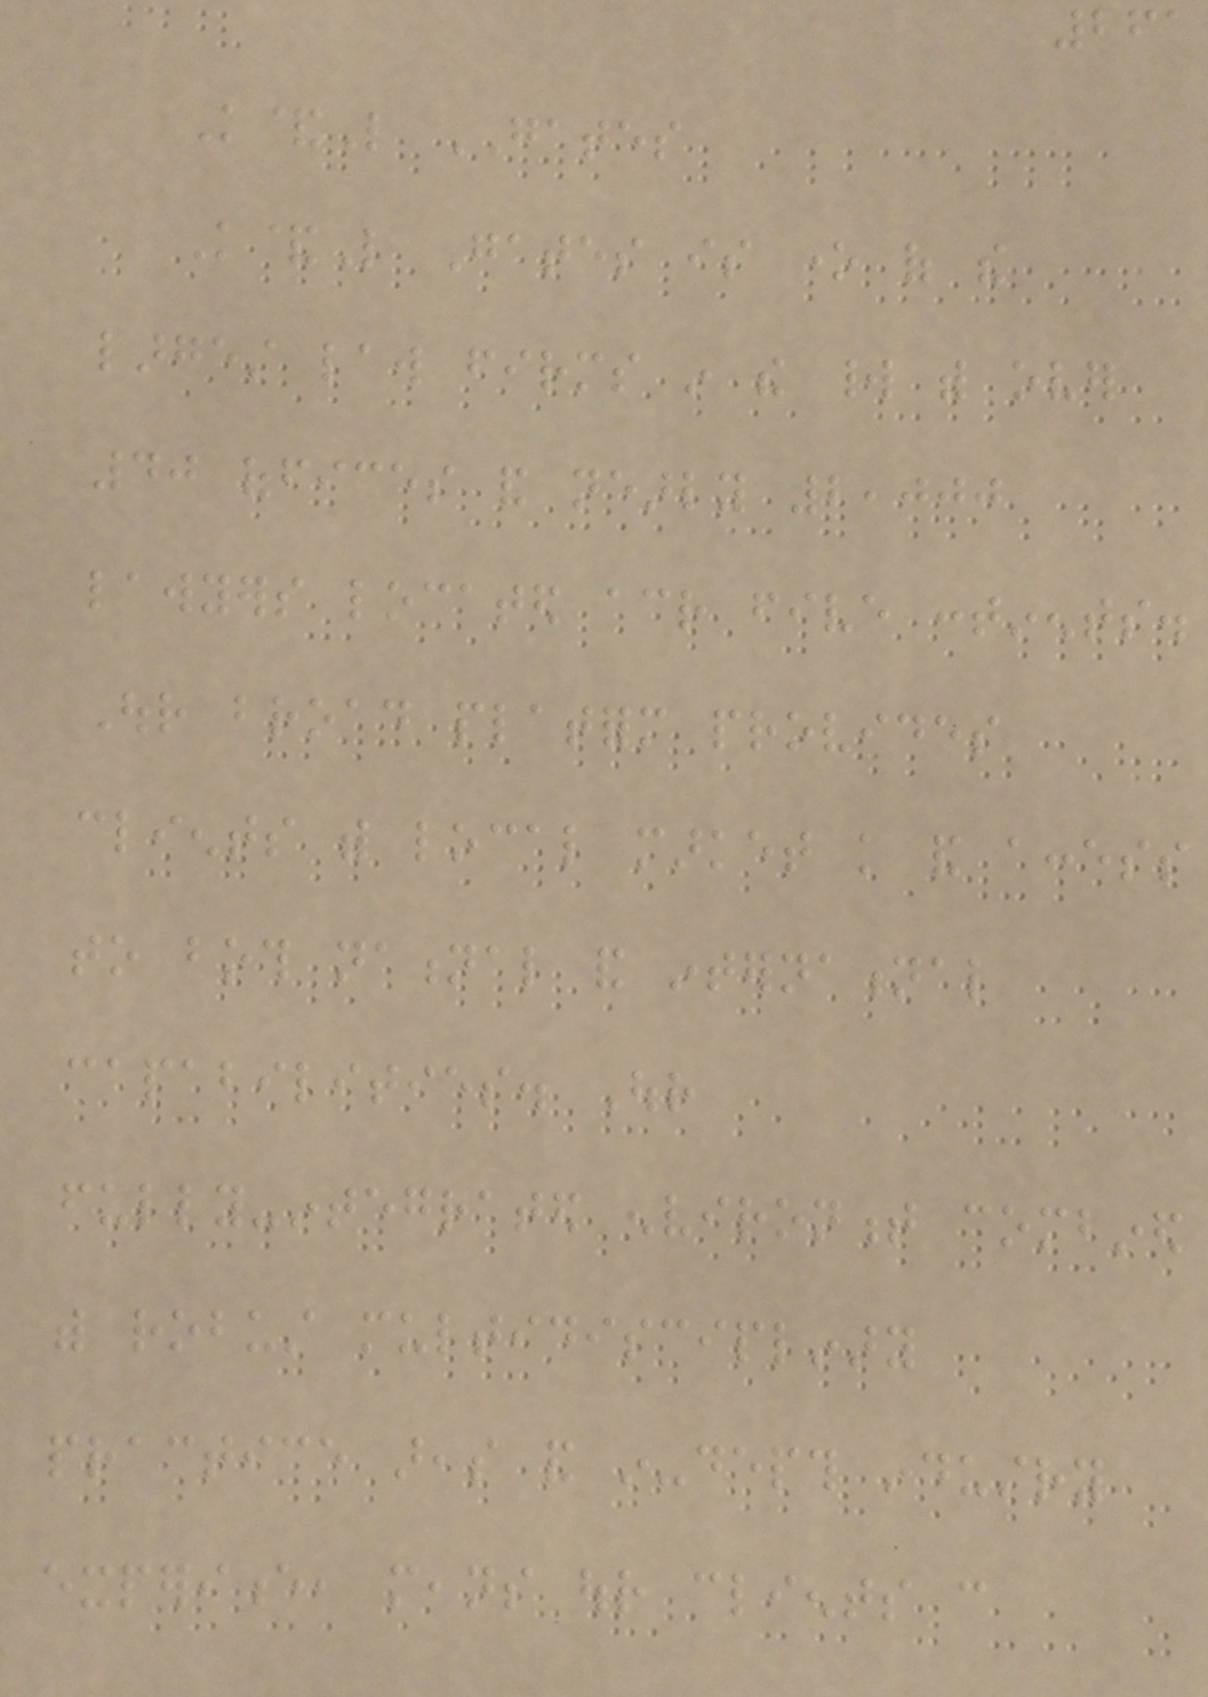261
K&L GATES
K&L Gates is one of the
largest law firms in the world with over
40 offices and nearly 2,000
lawyers located across five continents.
Our broad platform provides
clients with local market knowledge and access
to both national and international
capabilities. Our
fully-integrated environment combined
with robust multidisciplinary
practice areas and in-depth industry
experience, means our clients can
